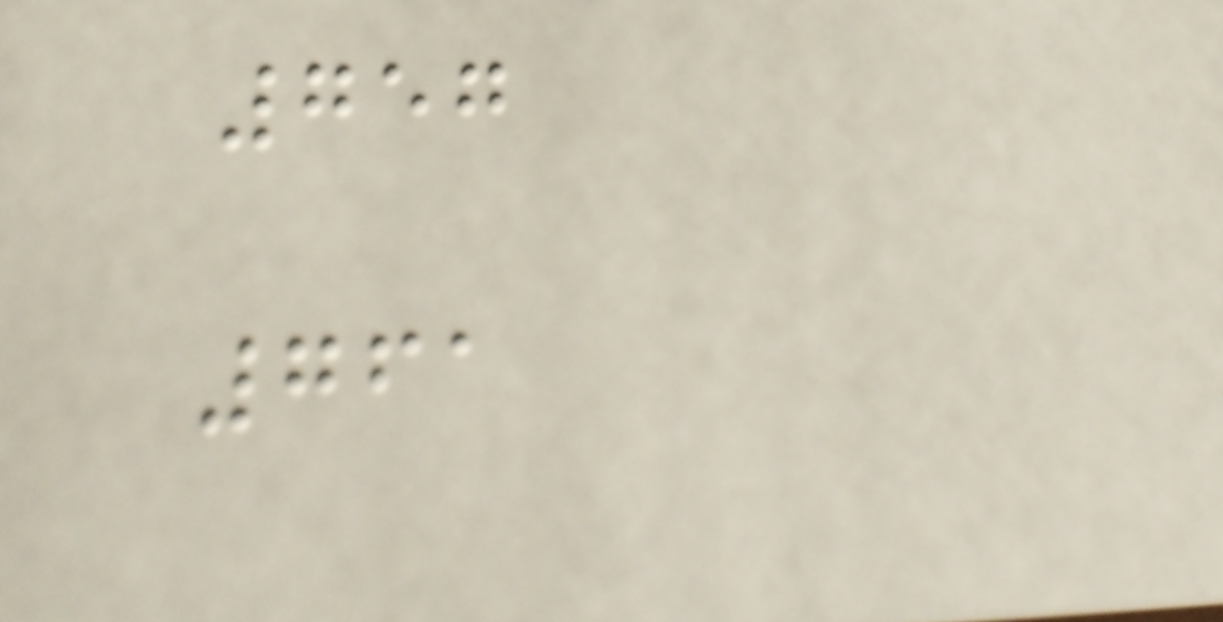757
761
